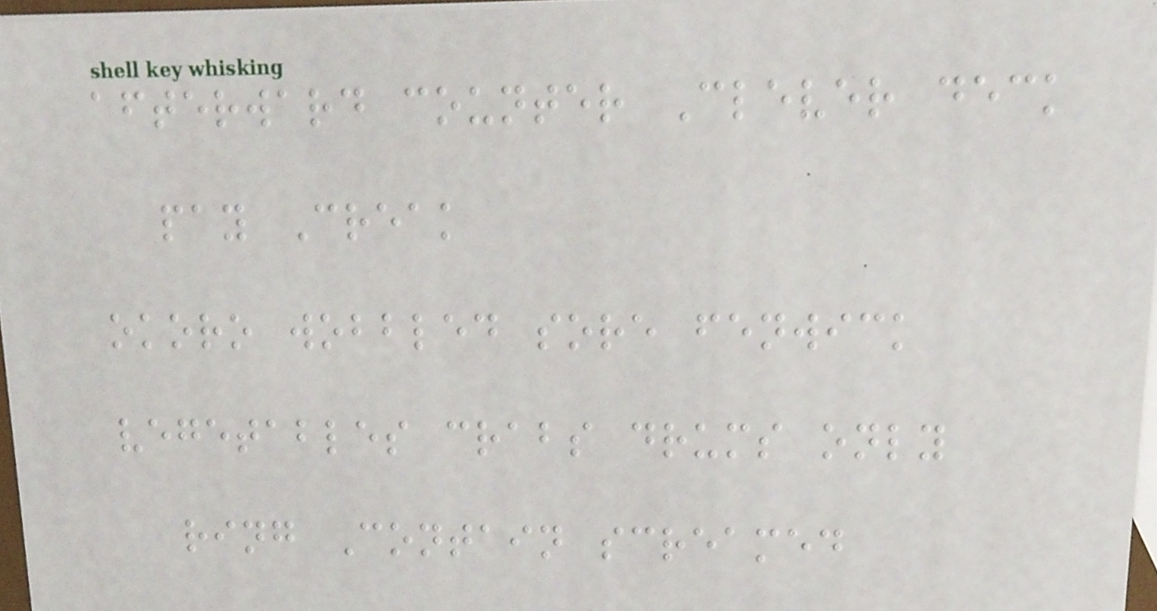afterward counter Clever deck
pay Creak
okoro wobbled sore fenwick
vegetables crabs drums only
ring Contain screamed
